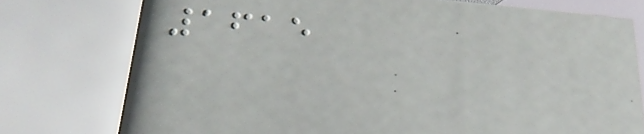1615
